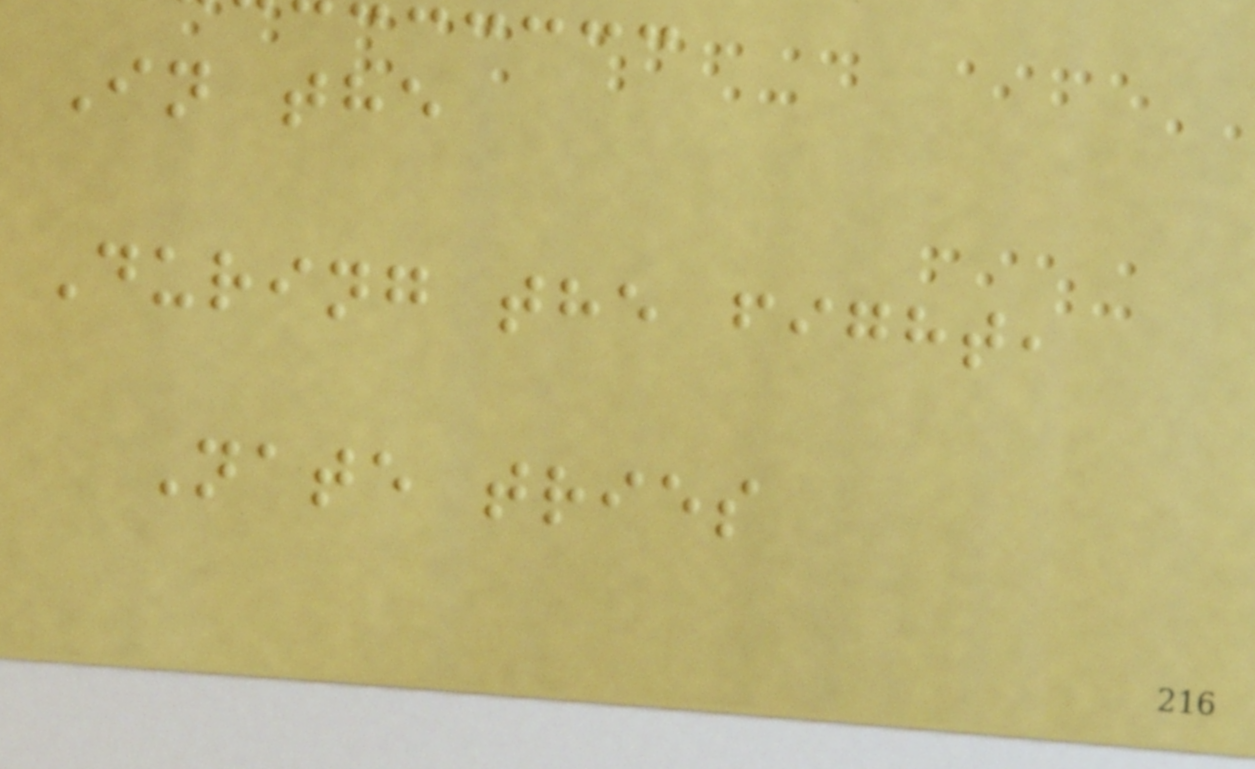In the
During the fight,
Nate tries
